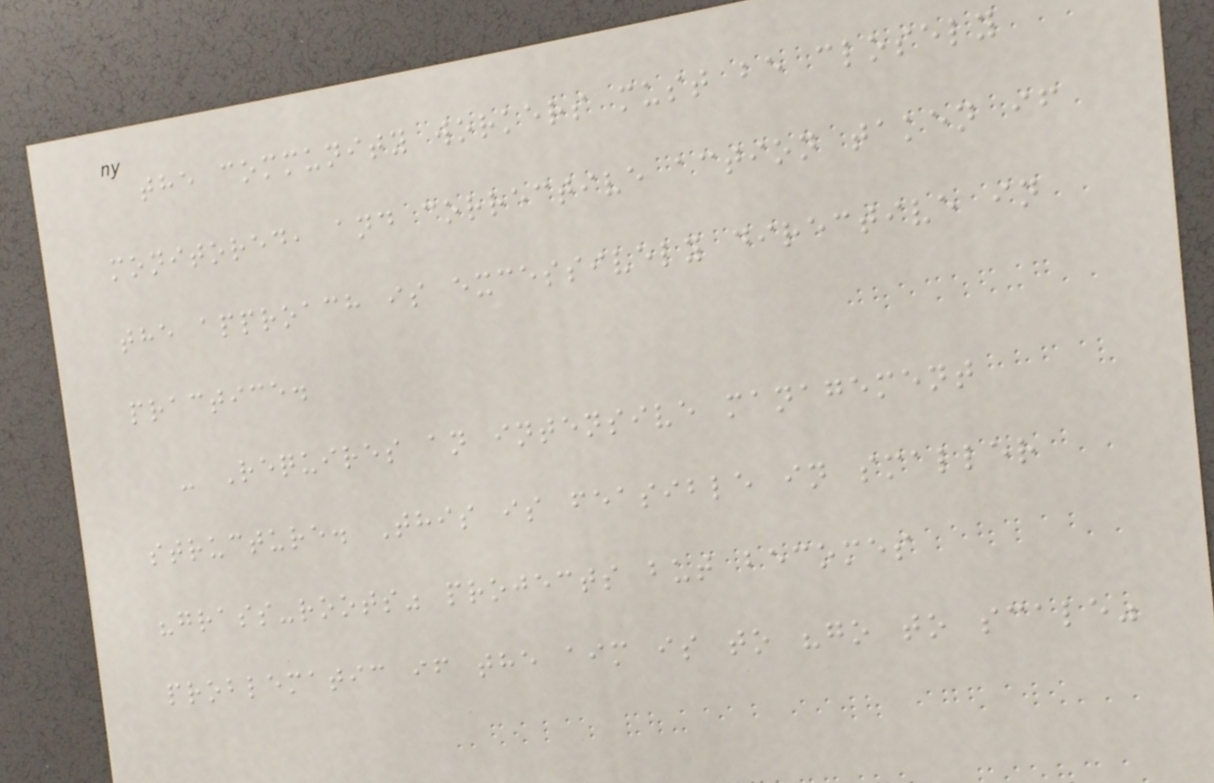the community workers must be closely
monitored, and corrective action taken if
the approach is excessively directive in
practice.
- Requires an intensive management
structure. This is feasible in smaller
"grass-roots" projects but becomes
problematic if the aim is to "go to scale"
